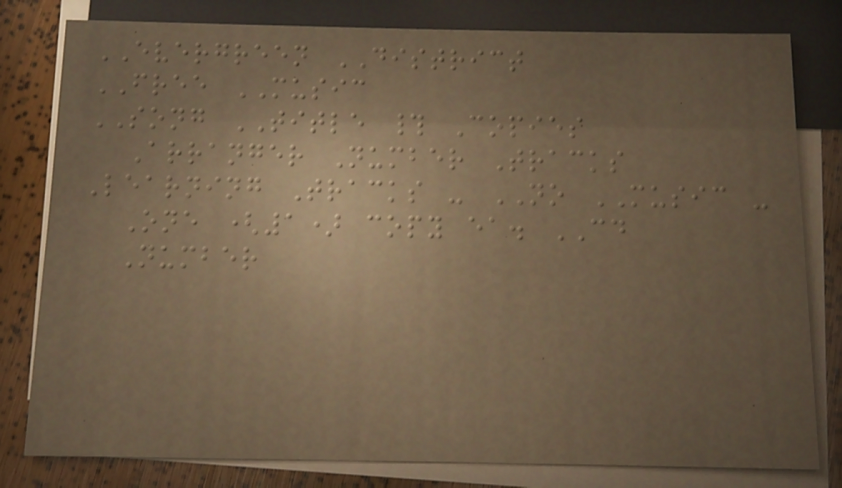EVERGREEN DISTRICT
FREE MUSIC
SONG TITLE # Copies
Arranger Number Tracks
Learning Tracks - NO MUSIC -
One (1) copy ea. CD
Number
